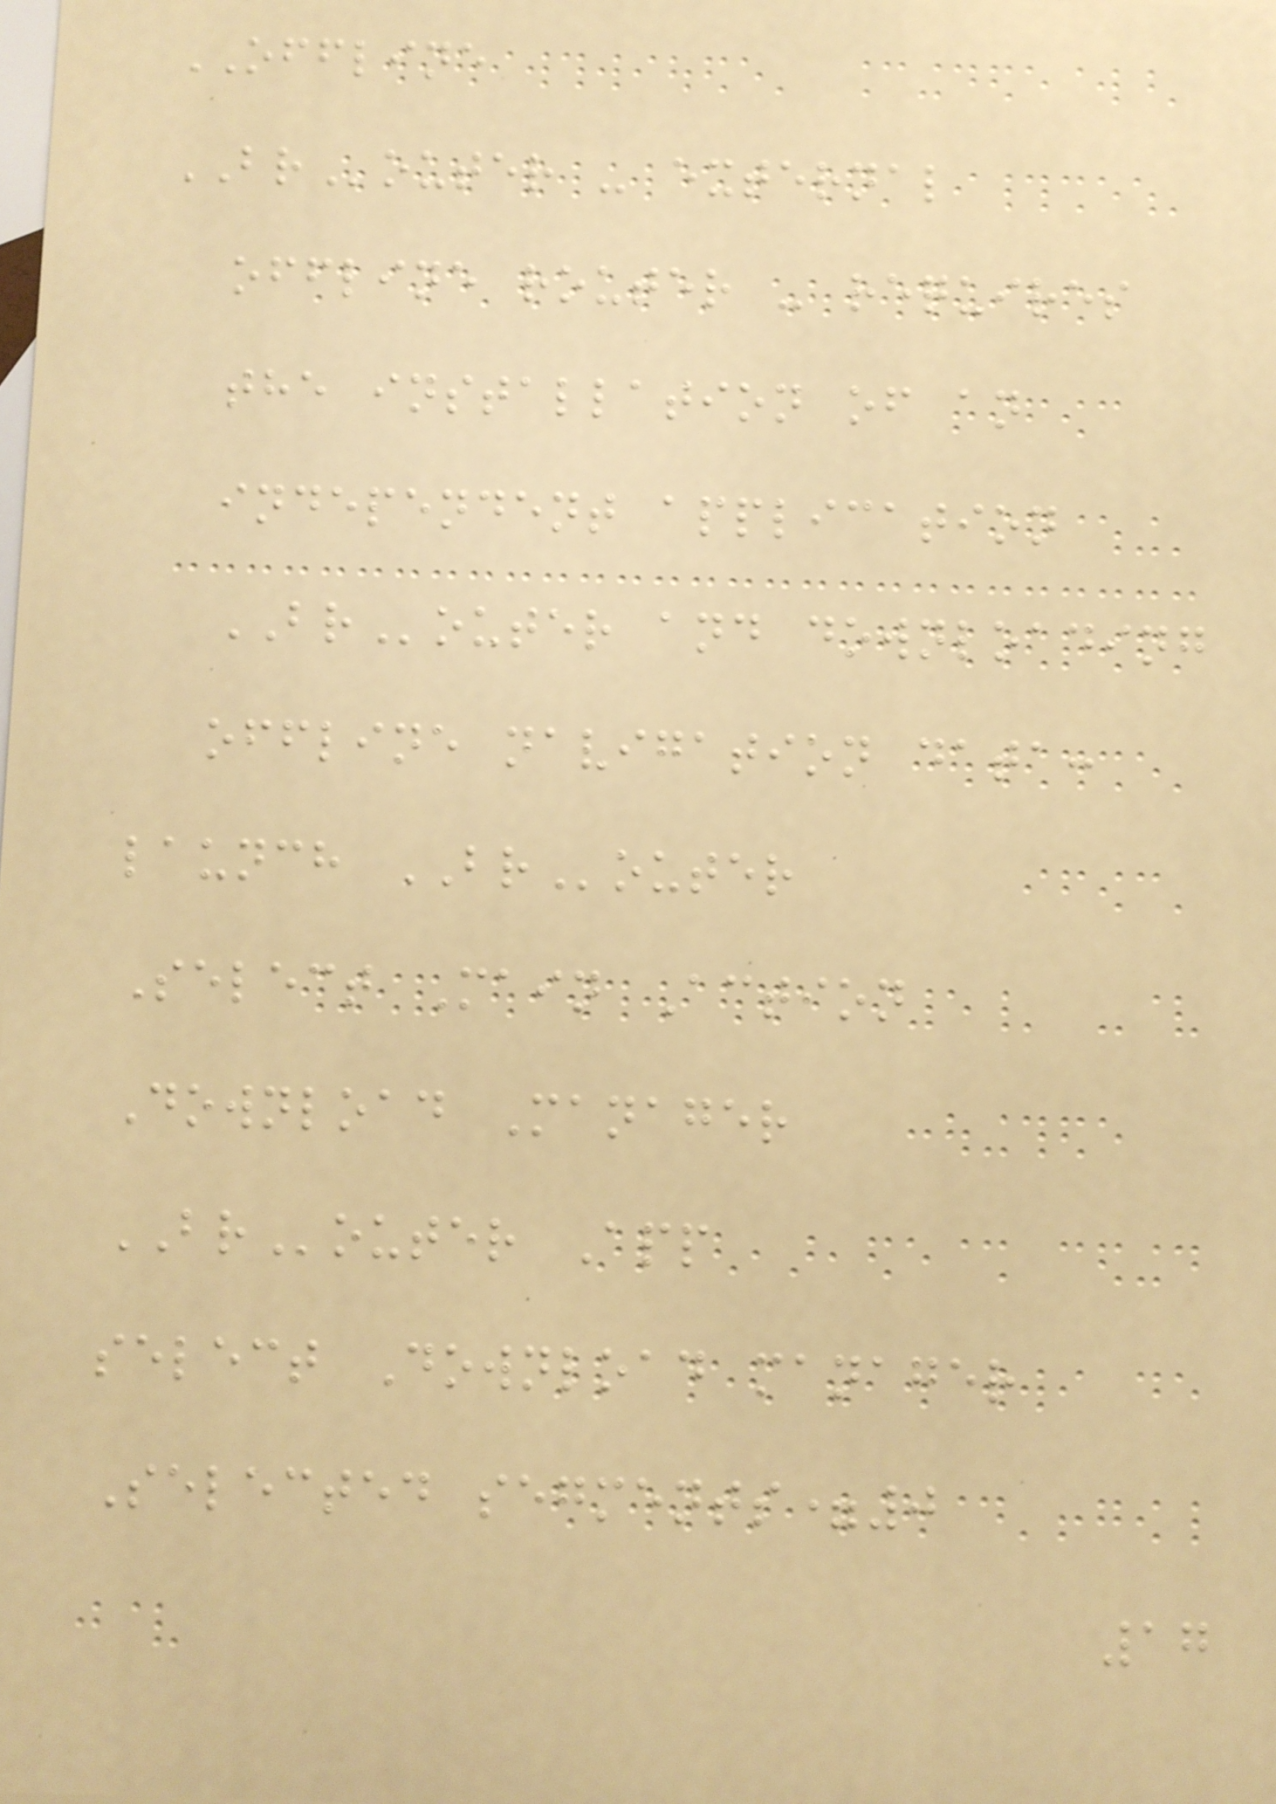OFFLINE
BRouter - external
offline router - requires
the installation of an
independent application
BRouter and downloading
offline navigation data:
launch BRouter
Select Main Action
Download Manager
BRouter App
select Download manager
Selected segments=0
17
